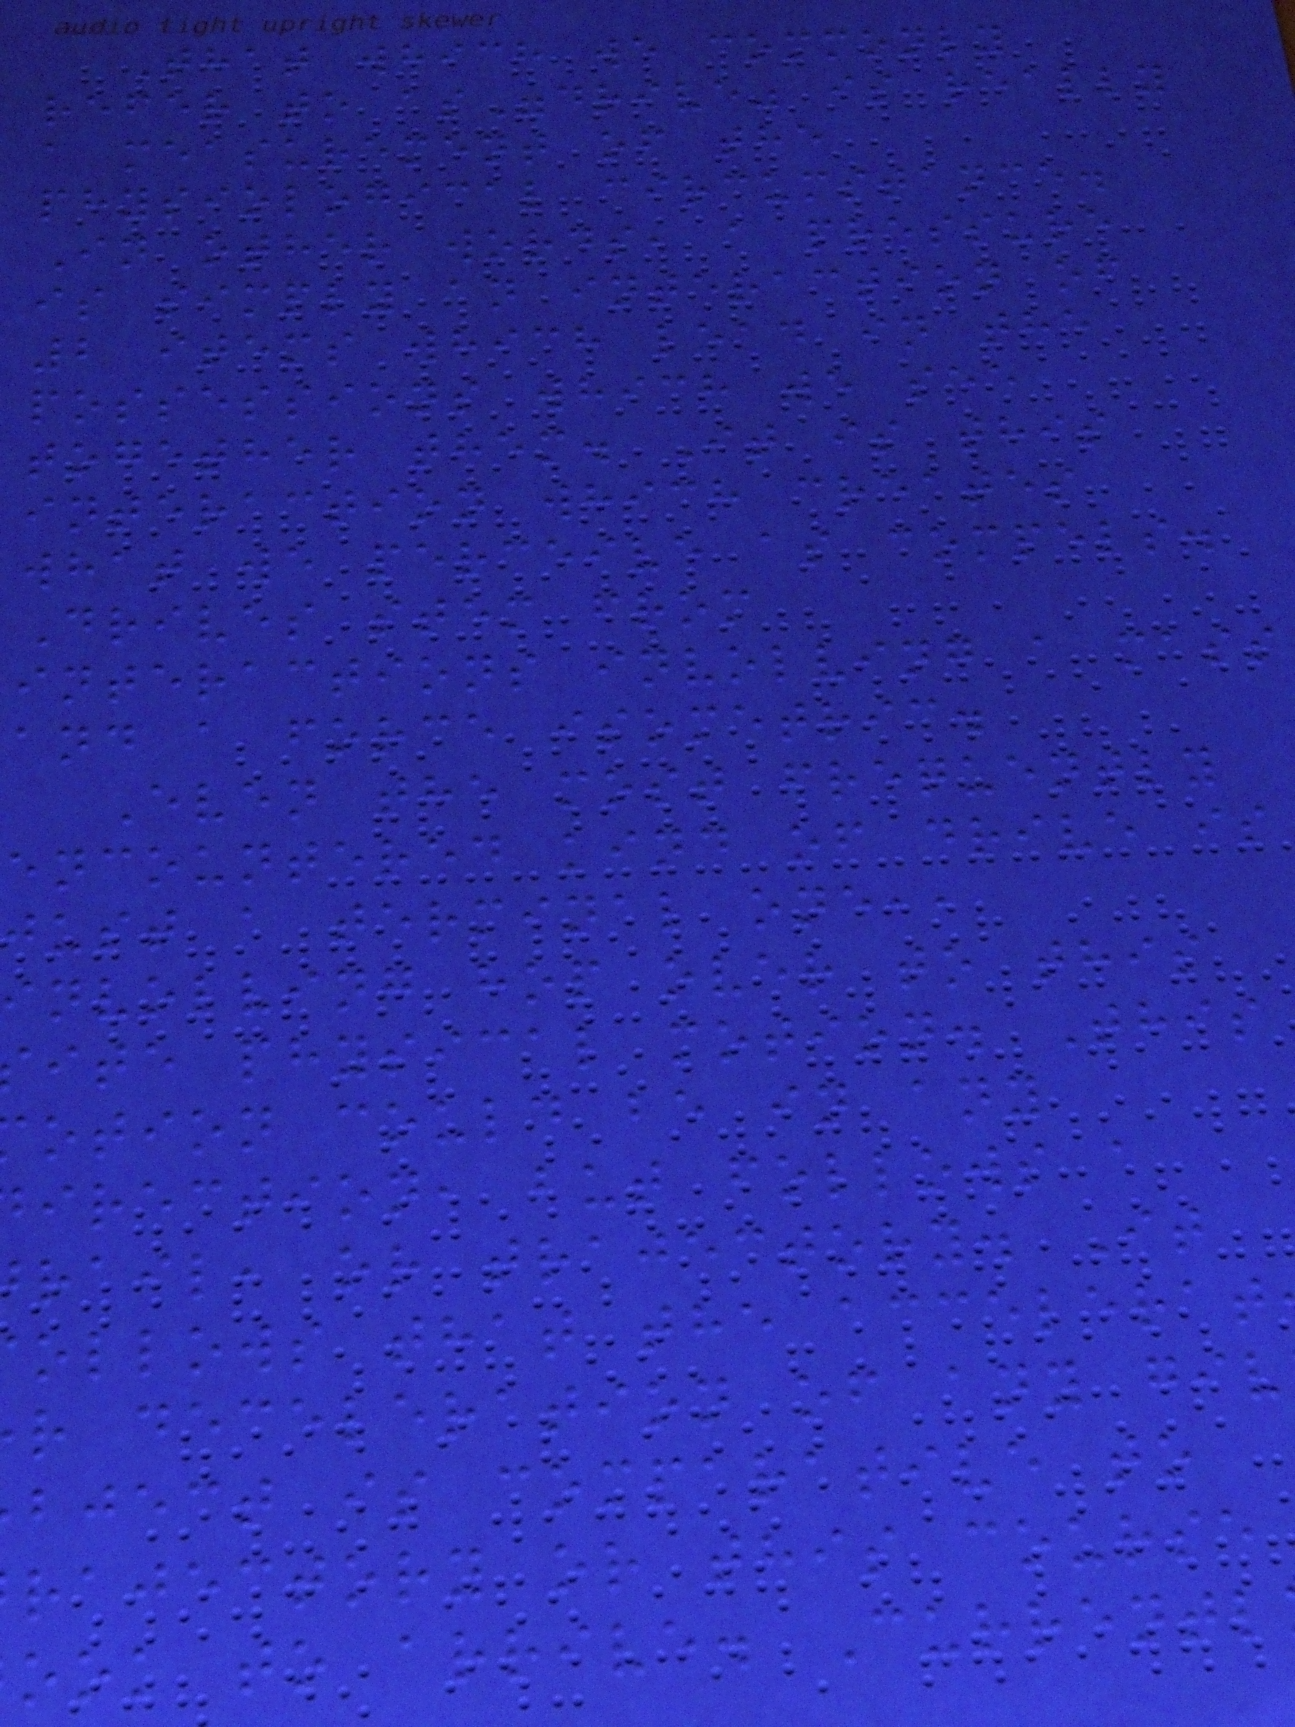That which we commonly
refer to as"drive" is really
a measurement of the
physiological circumstance.
In other words, a pressure
is simply an interaction of
2 items which lead in the
possessions which we see
together them. It is this
interaction which creates
what we perceive as compels.
Drives stem from
interactions involving a mass
and a force isometric.
Even the most frequently
encountered kind of drive is
just a terminal one,,
nvolving hop over to this
ite physical motion. This
otion could be in any
irection, but follows a
rail, or trajectory. It
ollows that the accelerat
r deceleration of any giv
bject is comparative to
rajectory or this course
ook to arrive. Currentl
